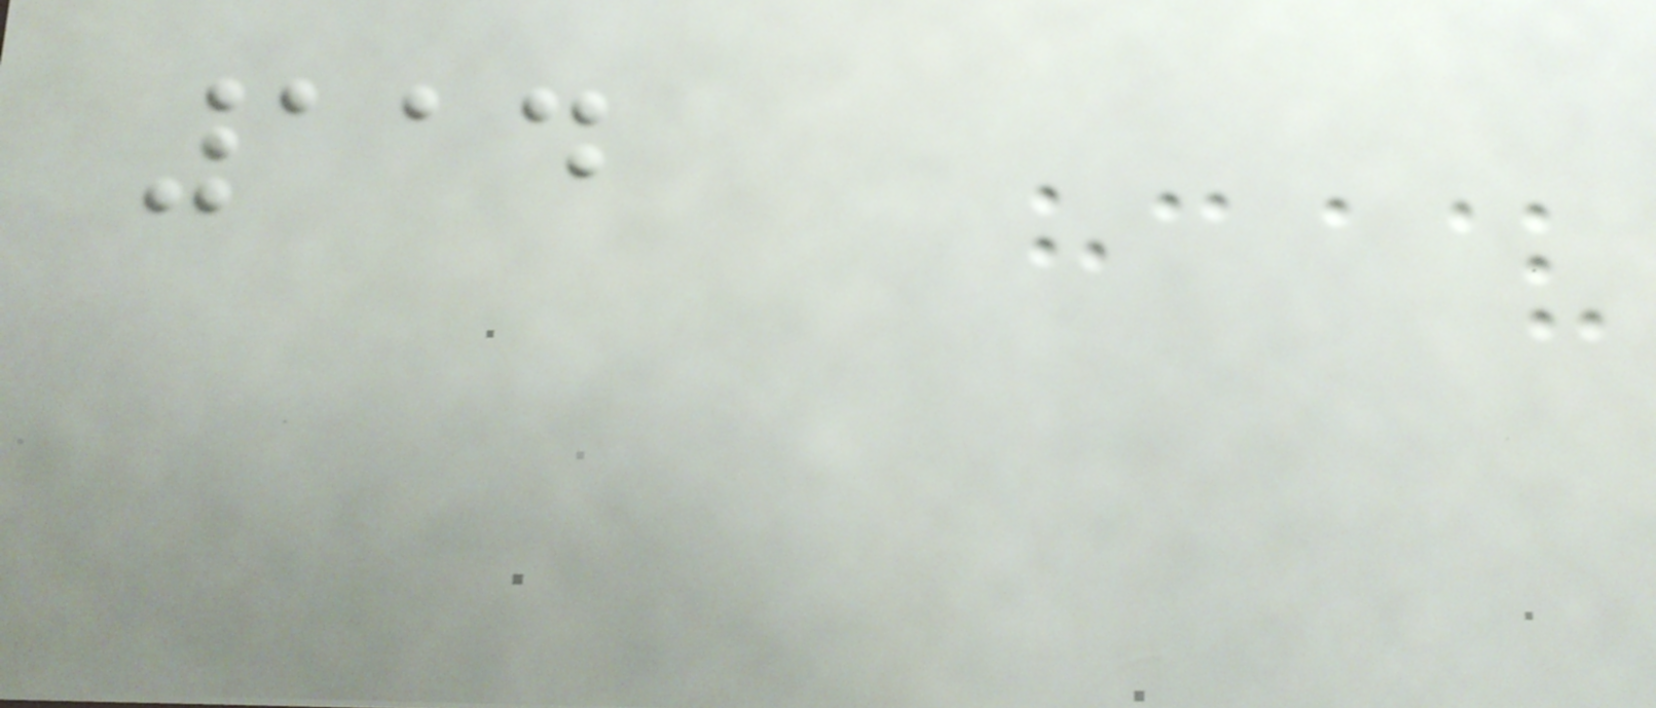114
